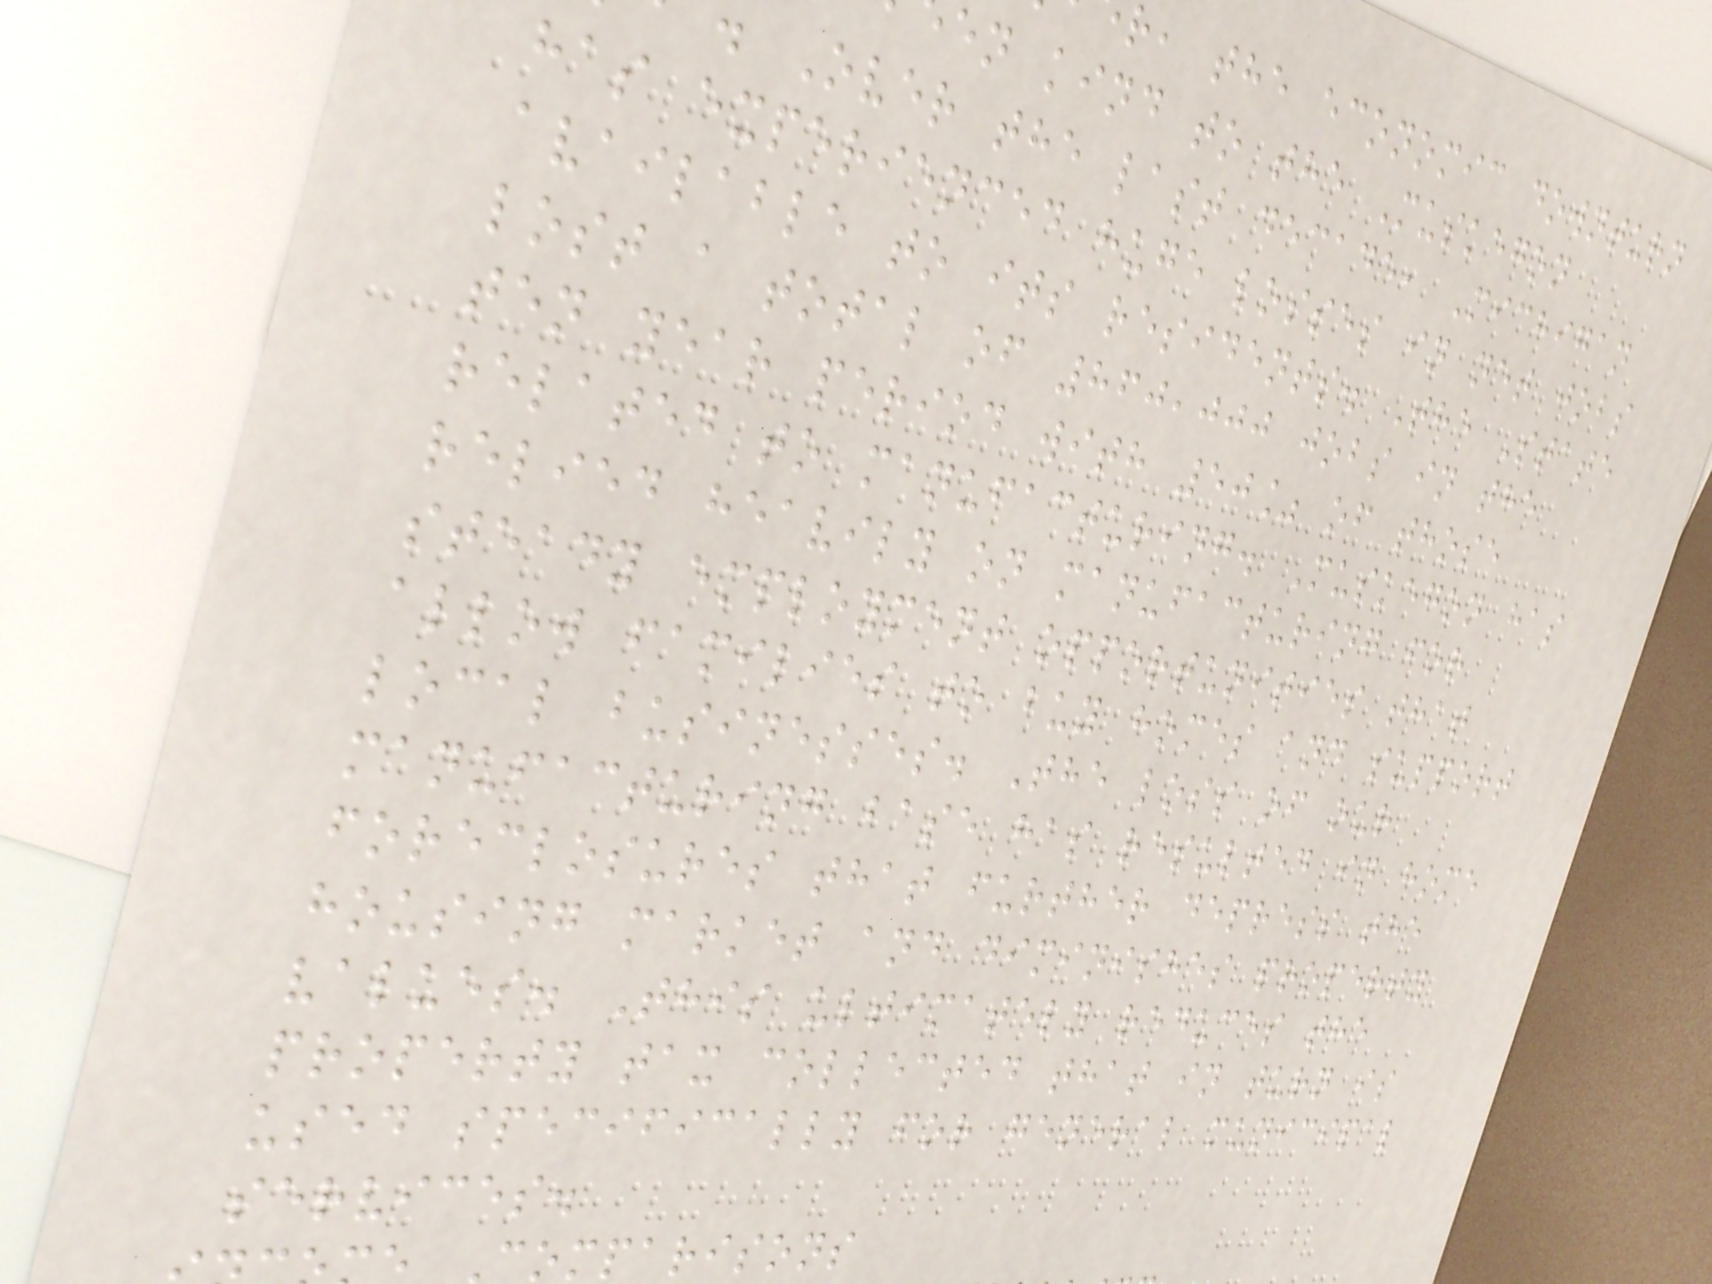r, the economic downturn
en kind to the Muskegon
Over the last decade, Michigan
has experienced huge losses in net jobs
available to its residents. The State
lost a total of 860,000 jobs in the
ten year period with 50% of those
related to manufacturing. Muskegon has
relied heavily on manufacturing for
steady employment opportunities that
allow families to buy homes and support
local businesses. The loss of our
manufacturing base has resulted in home
foreclosures that further depress the
housing market and diminishes property
values. This ultimately reduces the
property tax collected that in turn is
used specifically for general municipal
services.
comparisons
